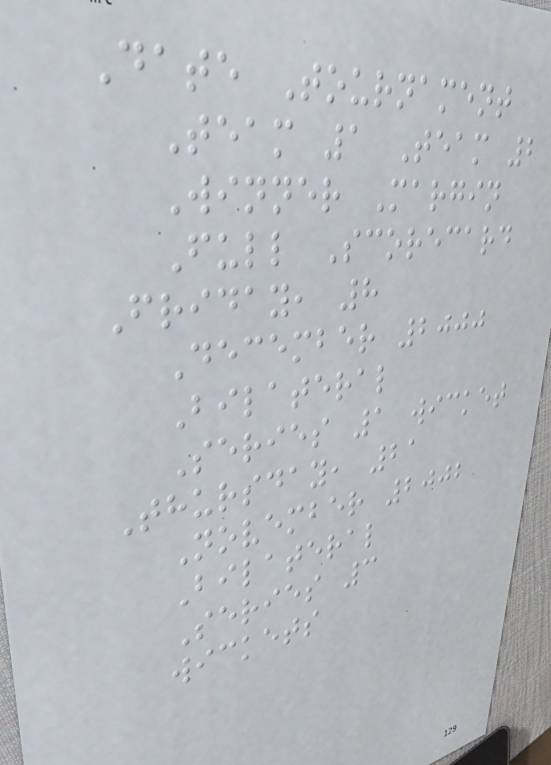Date Tournament
Team 1 Team 2
Winner Margin
Full Scorecard
Friday, 8
December 2000
Bilateral
Series 1 wicket
Thursday, 21
November 2002
Bilateral
Series 3
wickets
